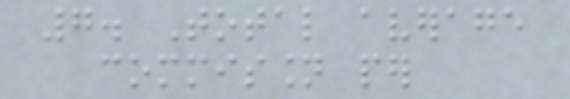7. Total average
commission per
